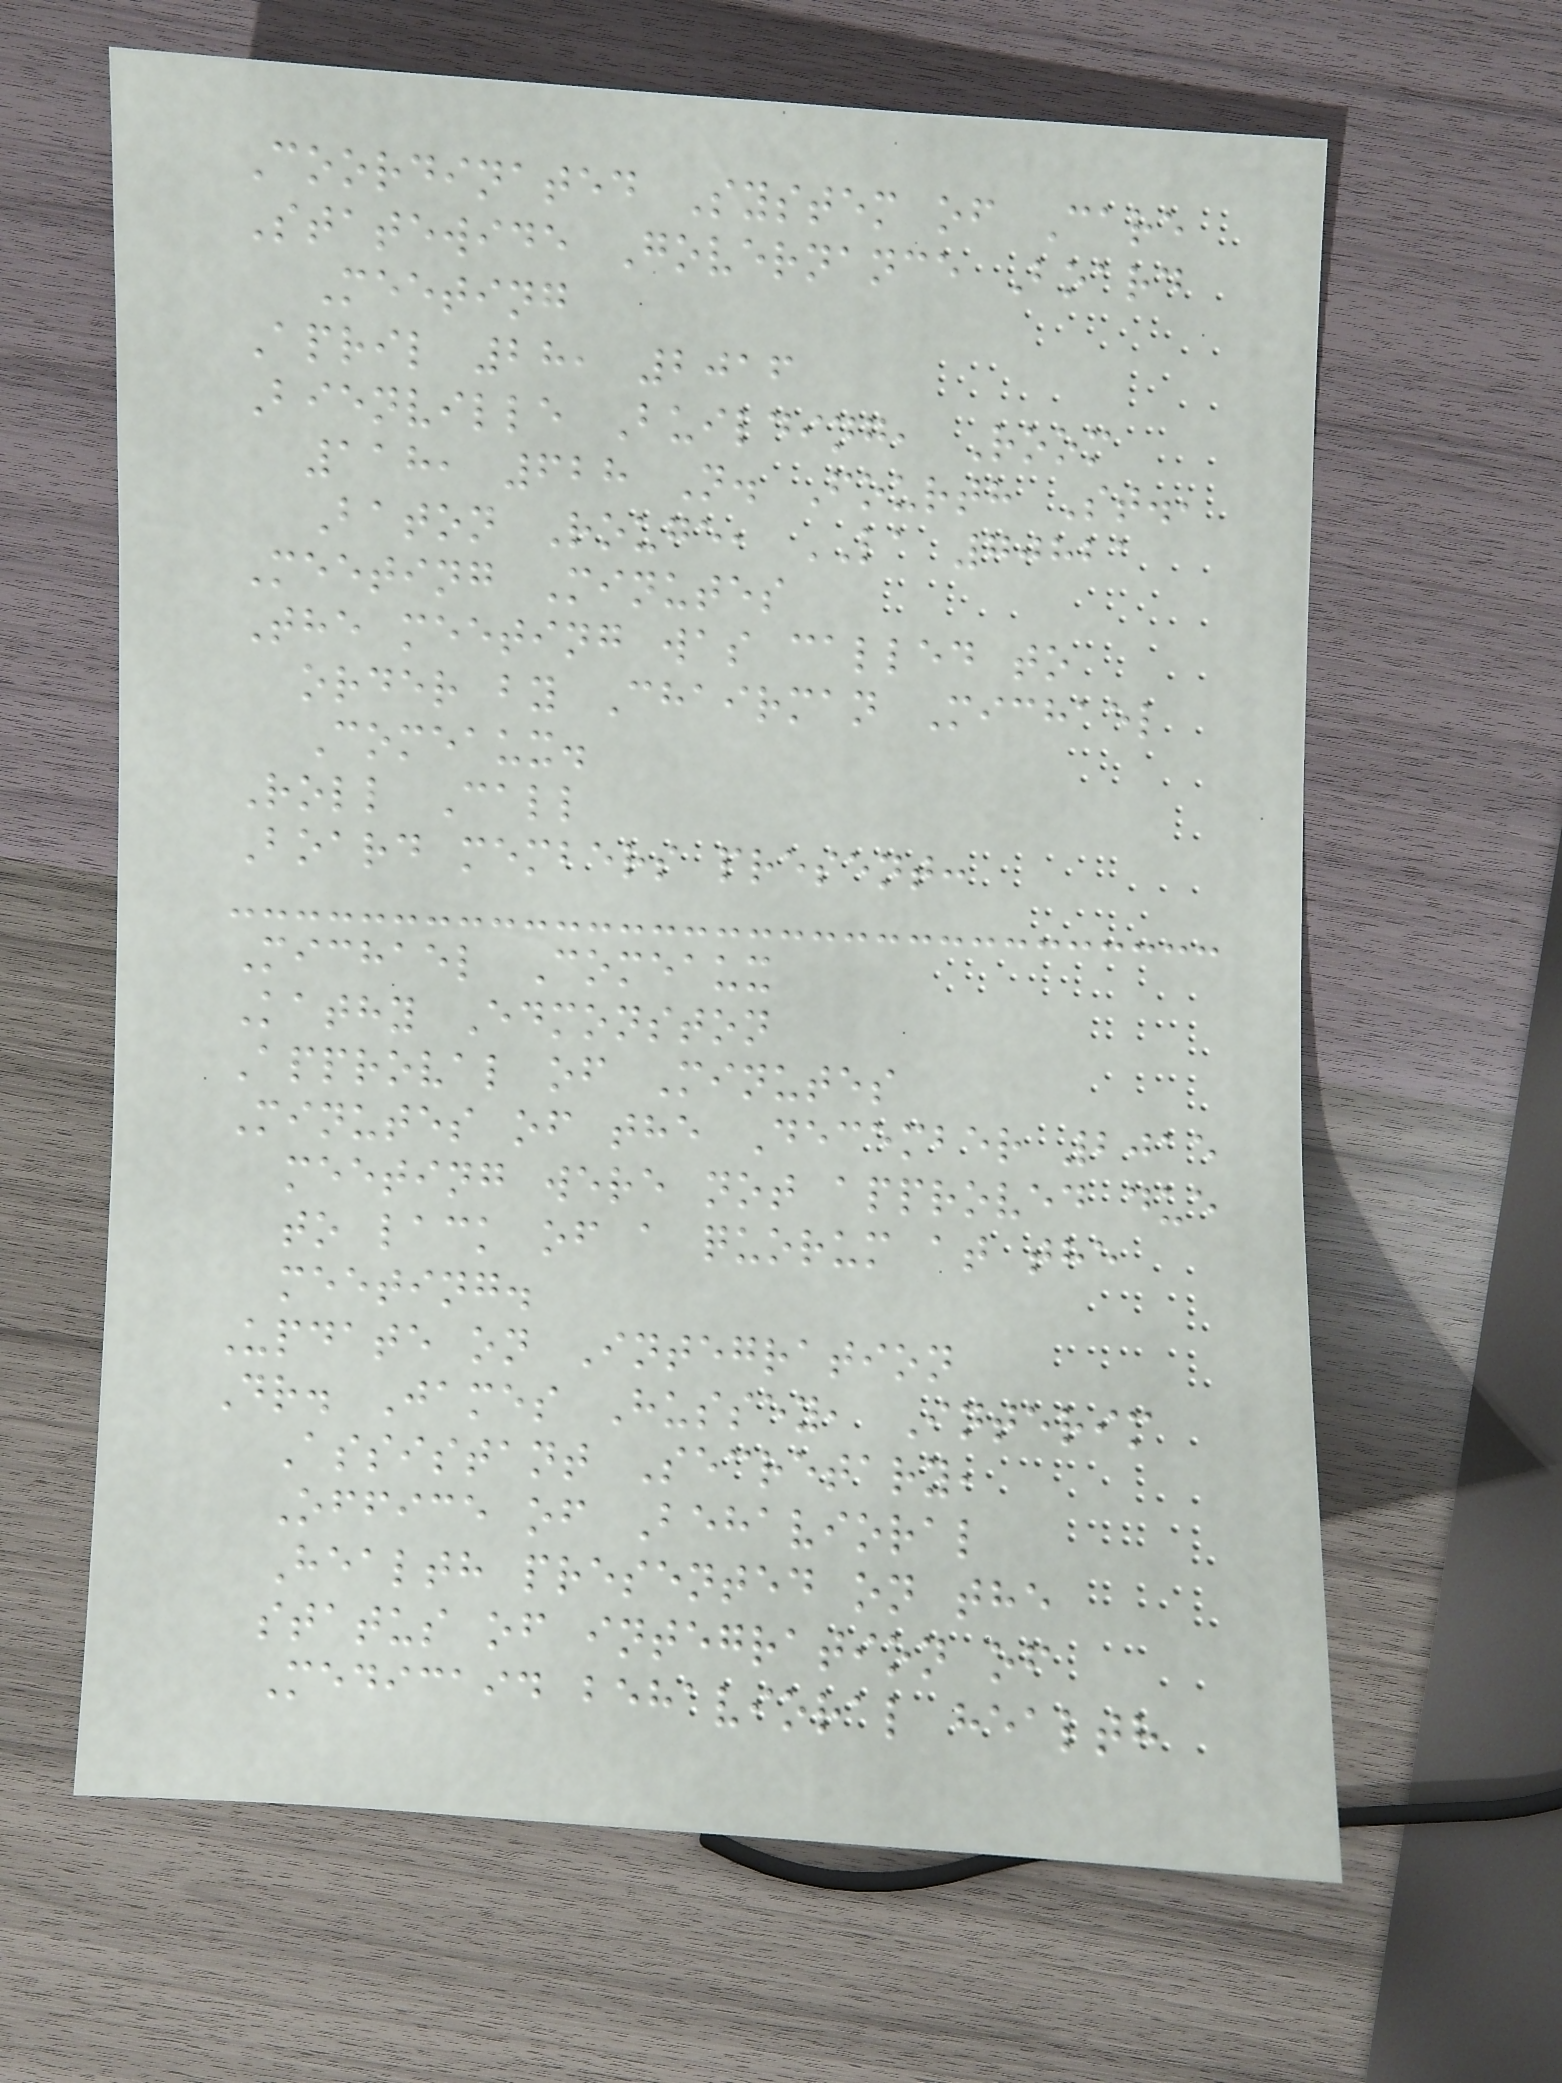Coordinated System of Care
Statewide Governance Board
Meeting
April 28, 2016
Bienville Building, Room
118, 628 N. Fourth St.,
Baton Rouge, LA 70821
Meeting Minutes
The meeting was called to
order by Chairman Michael
Comeaux.
Roll Call
Board members present:
Michael Comeaux
Kathy Edmonston
Approval of Minutes
Minutes of the December 2015
meeting were not approved due
to lack of a quorum at the
meeting.
Update on Integration
Dr. James Hussey, Interim
Assistant Secretary,
Office of Behavioral
Health presented on the
status of integration of
Medicaid behavioral health
